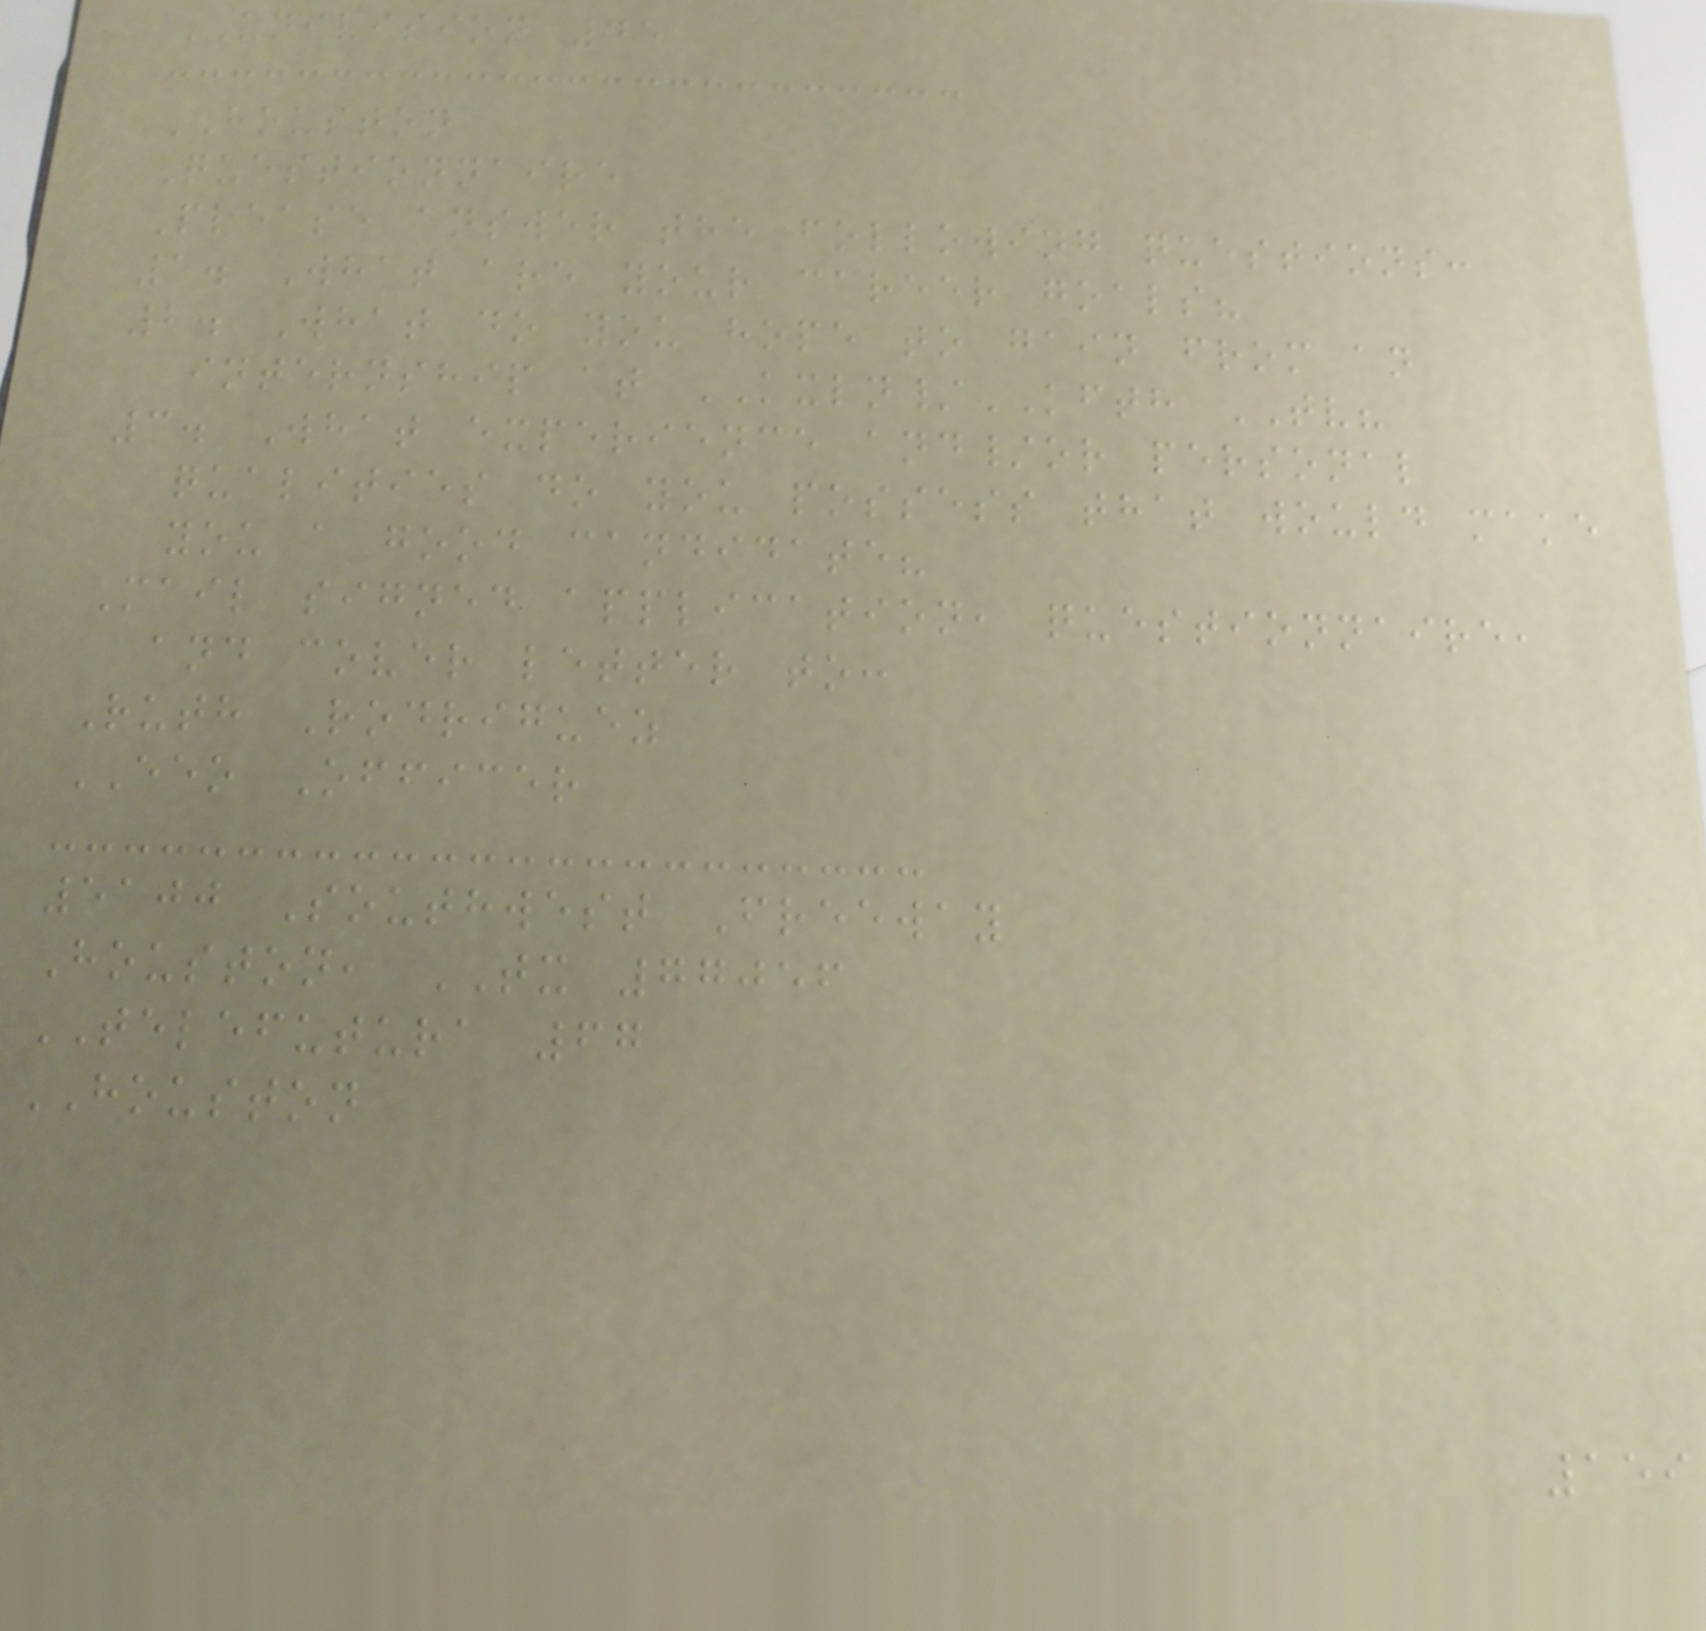UNIVISION 45
HOUSTON
Questionnaire
Please answer the following questions:
1. What are your career goals?
2. What do you hope to gain from an
internship at KXLN/KFTH TV?
3. What experience and/or personal
qualities do you possess that would make
you a good candidate?
Mail signed application, questionnaire,
and cover letter to:
Ruth Rodriguez
EEO Officer
5100 Southwest Freeway
Houston, TX 77056
TELEFUTURA 67
HOUSTON
159
